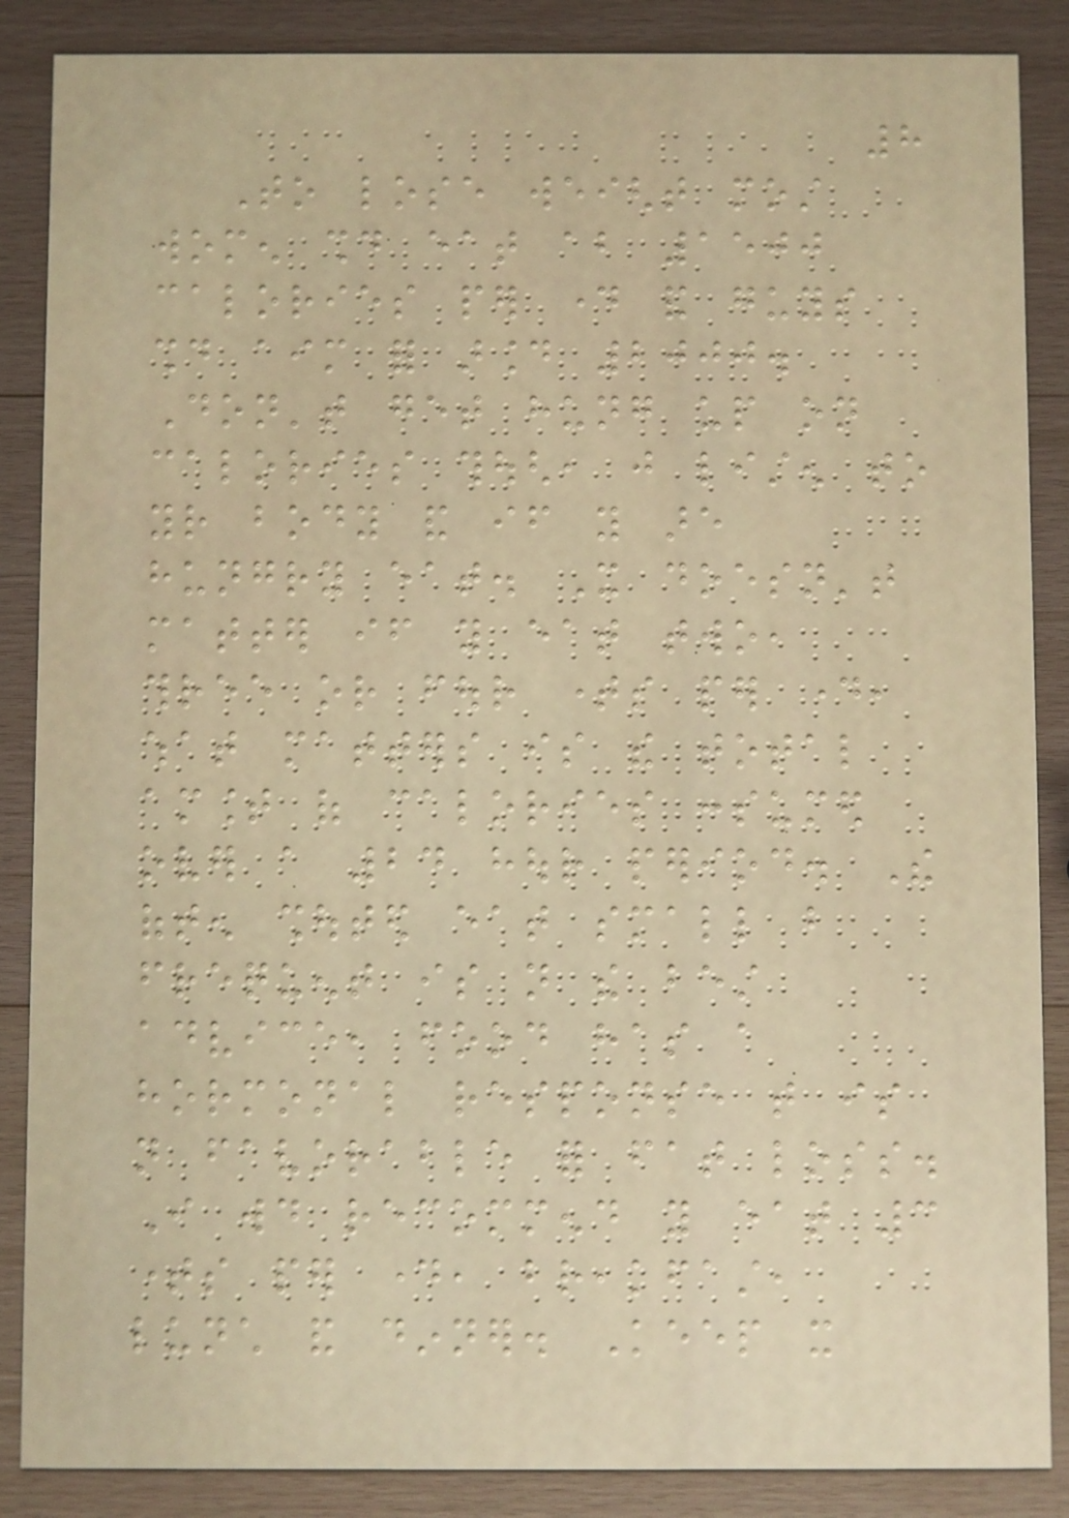8
To lose weight most
women should eat about 1500
calories per day and guys
should aim for around 2000.
Don't get hung up on
calories though, just listen to
your body and if you are
hungry eat. It doesn't
matter if you eat two,
three or four times per day,
what matters is the total
amount of calories consumed
over a 24 hour period. The
often shouted eat small but
frequent is not the best
advice, food has a
hormonal response that is
not favorable for fat loss.
I would recommend you eat 3
times per day, breakfast,
lunch and dinner. Keep it
